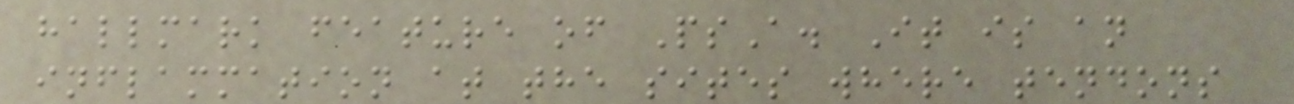hallmark feature of PsA. It is an
inflammation at the sites where tendons
